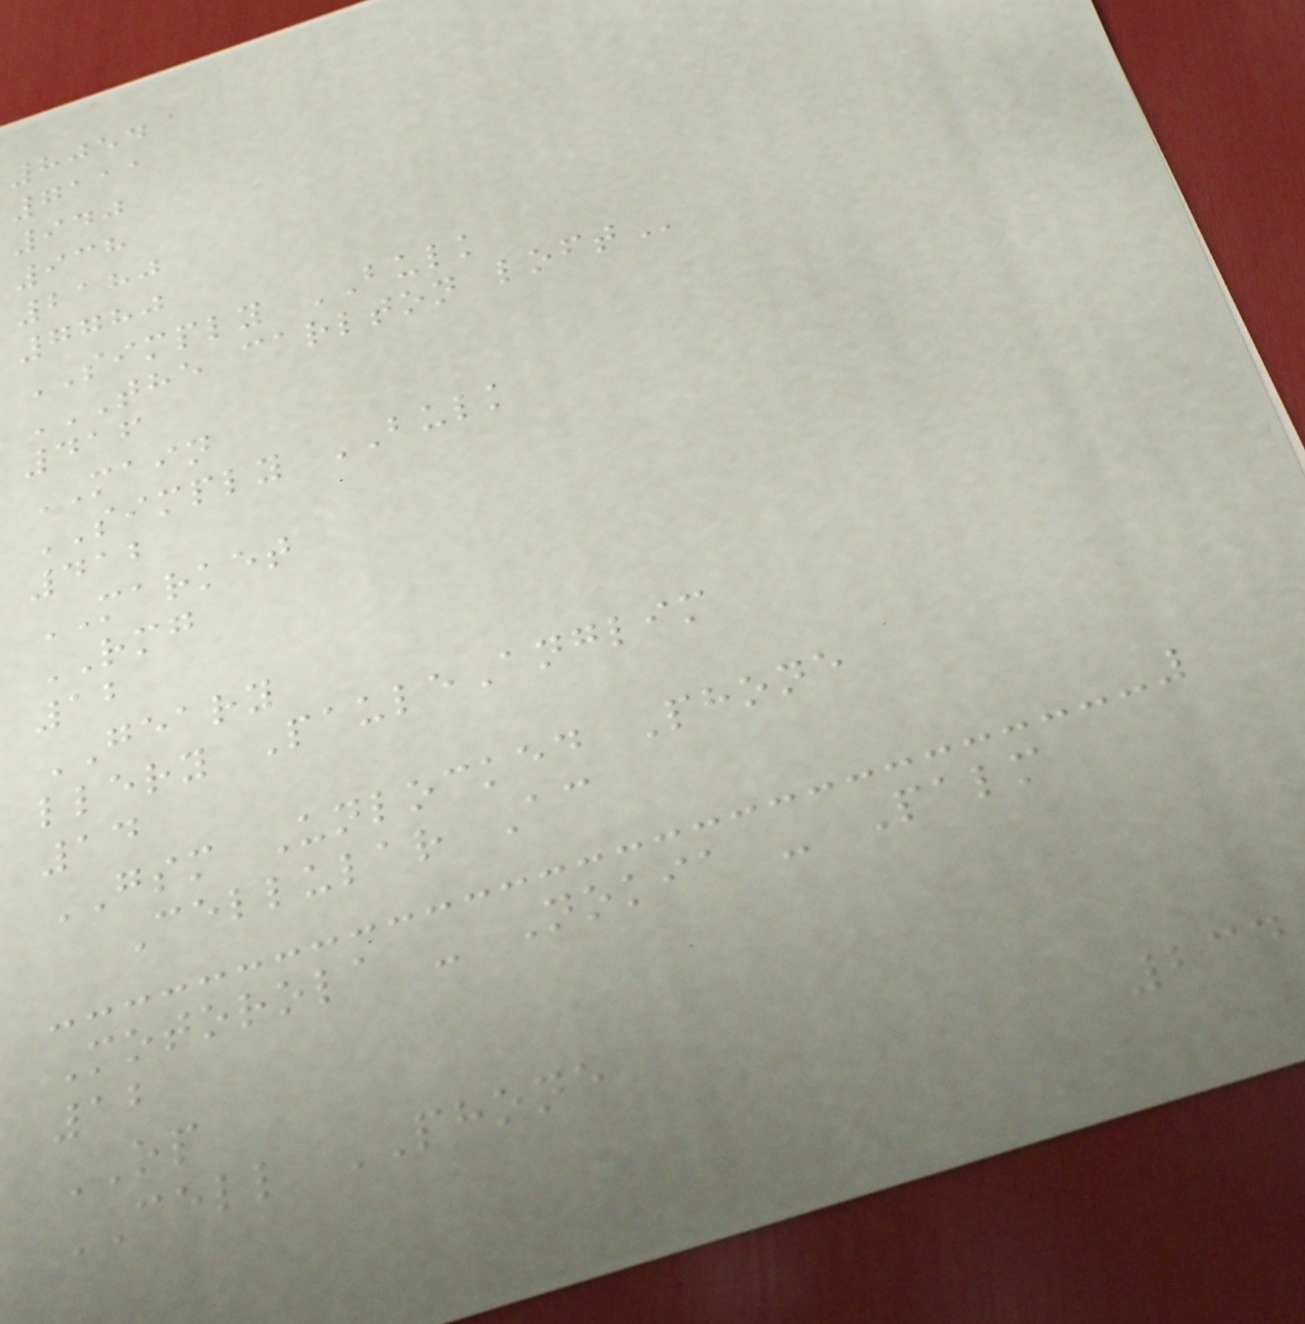8054
7111
940
938
2180
7780
SIMPLY BULK
THE CARLTON LOFT
416
MAIN
SIMPLY BULK
412
MARKET
RMG
12
GEARY
llery PauleAnglim
14
GSM Unlocked Phone
Cellular Ac
Motorola - Nokia - Palm
12
OP
CELL PHONE
234
